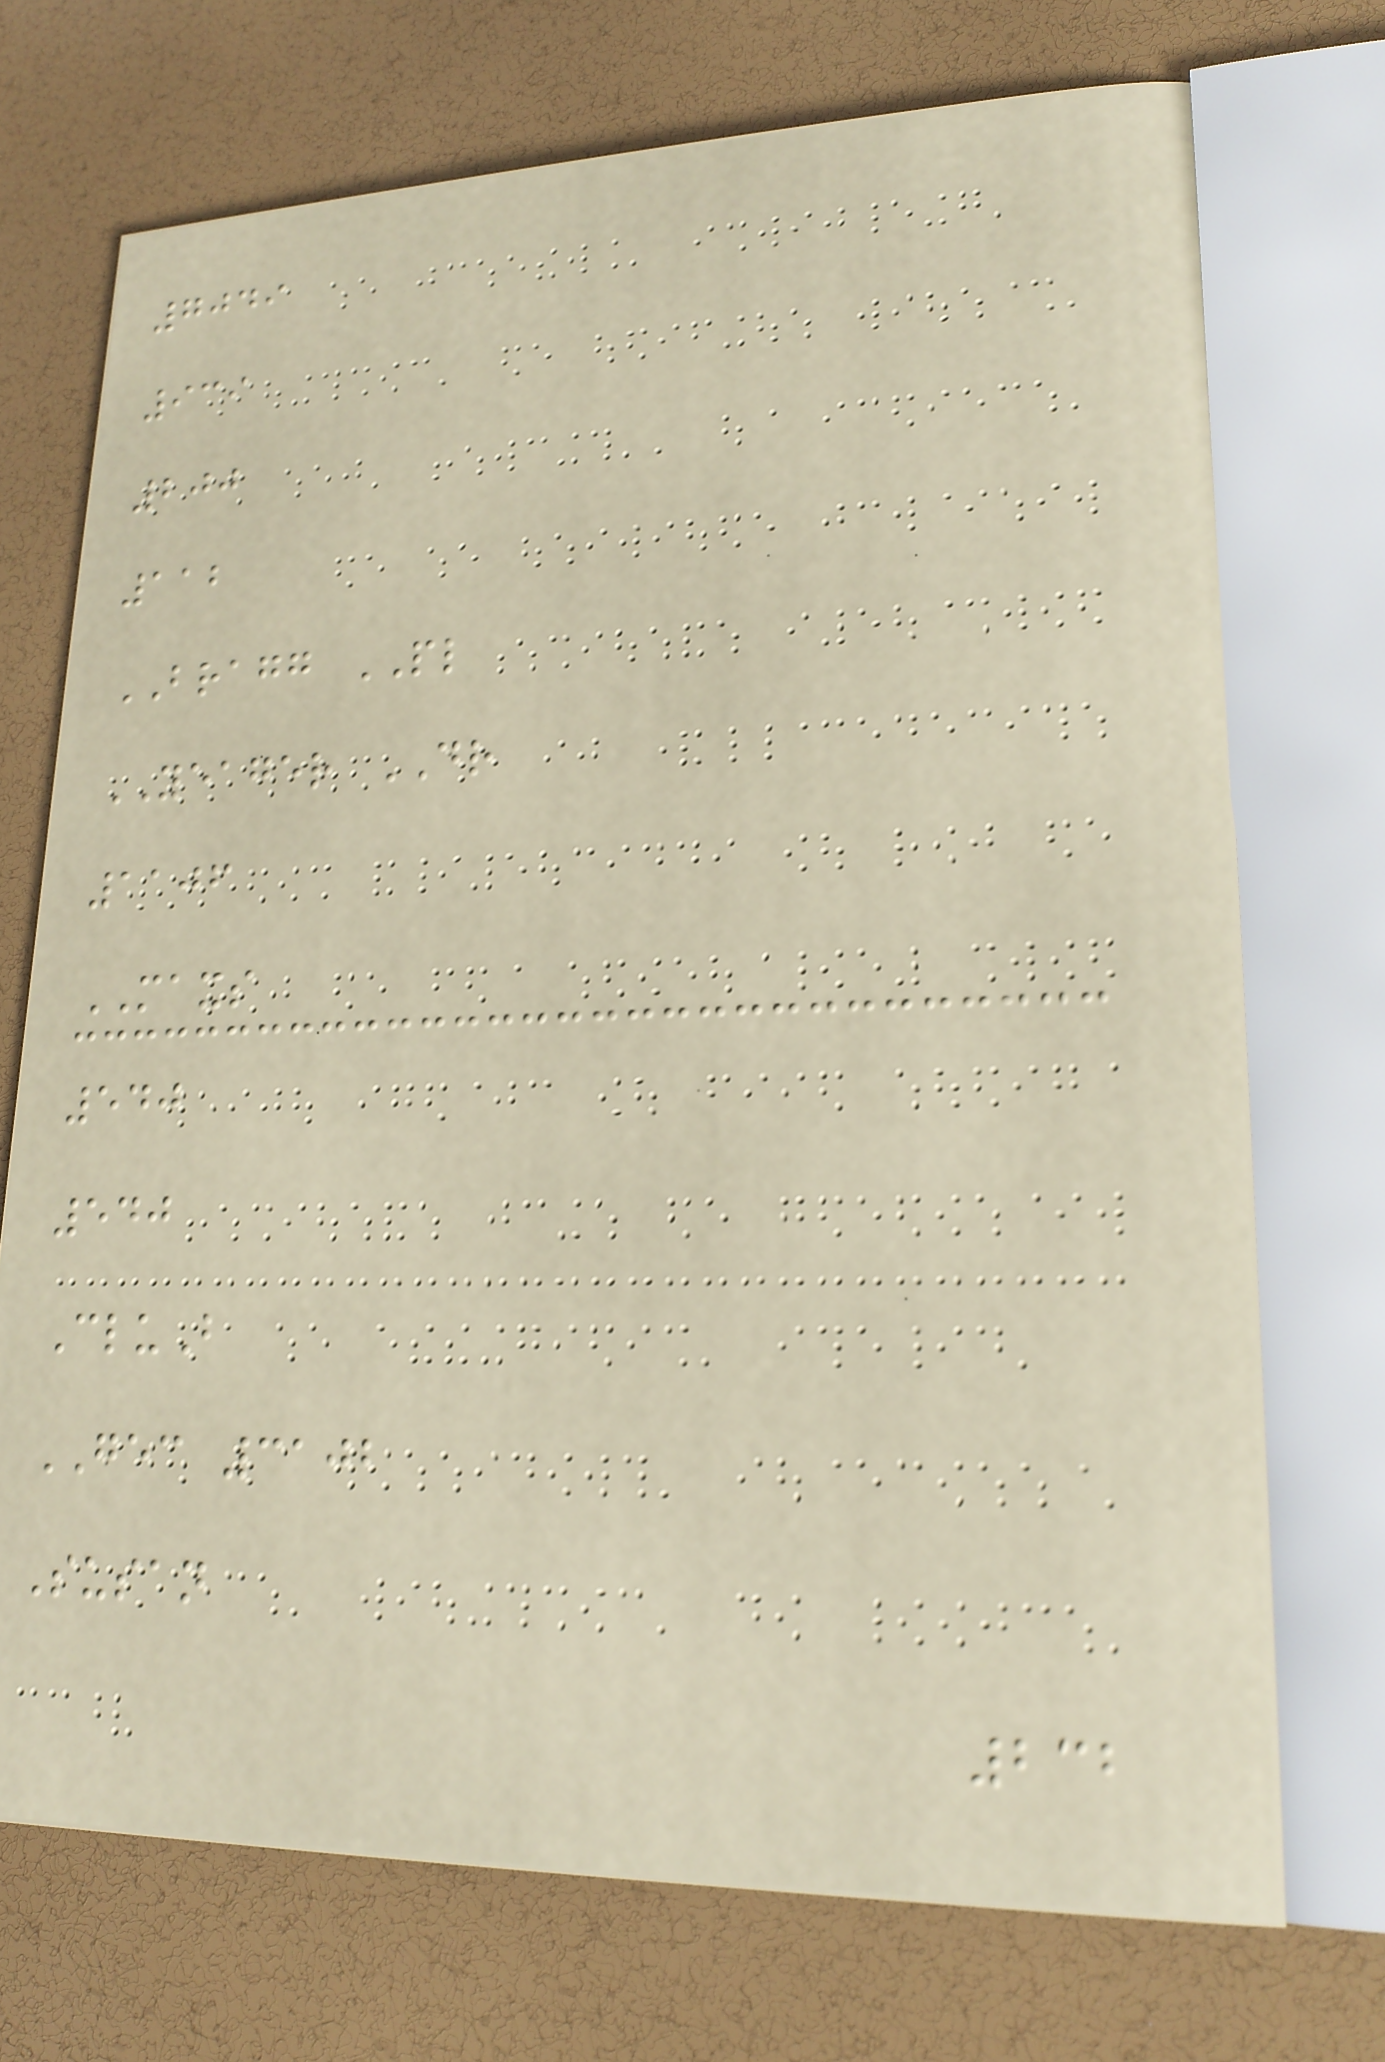7049
939
200
112
BRAGG PL
YEAGER DR
1106
MAXS
540
540
CluB
GEC 3102
Susan
232
